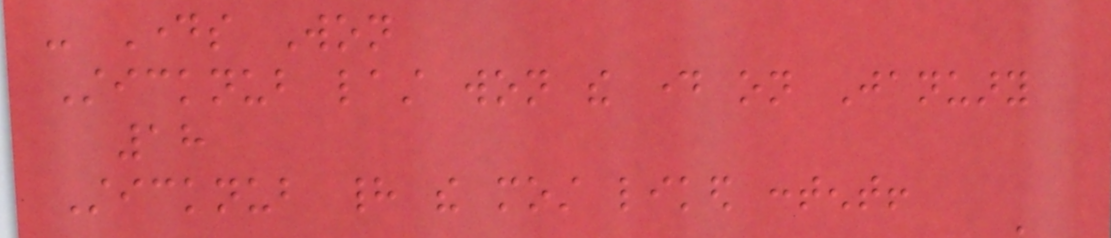- Days Won
Sticknub last won the day on January
18
Sticknub had the most liked content!
